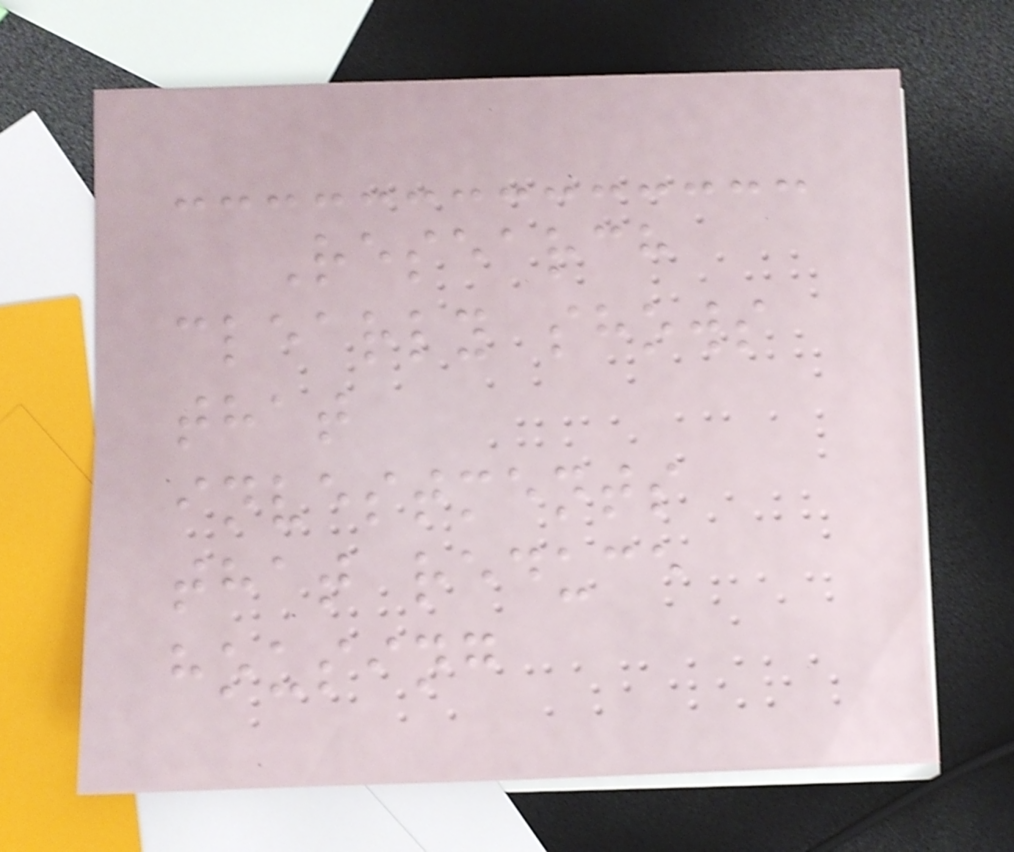Research
clearly shows
that
investments
that reduce
housing
